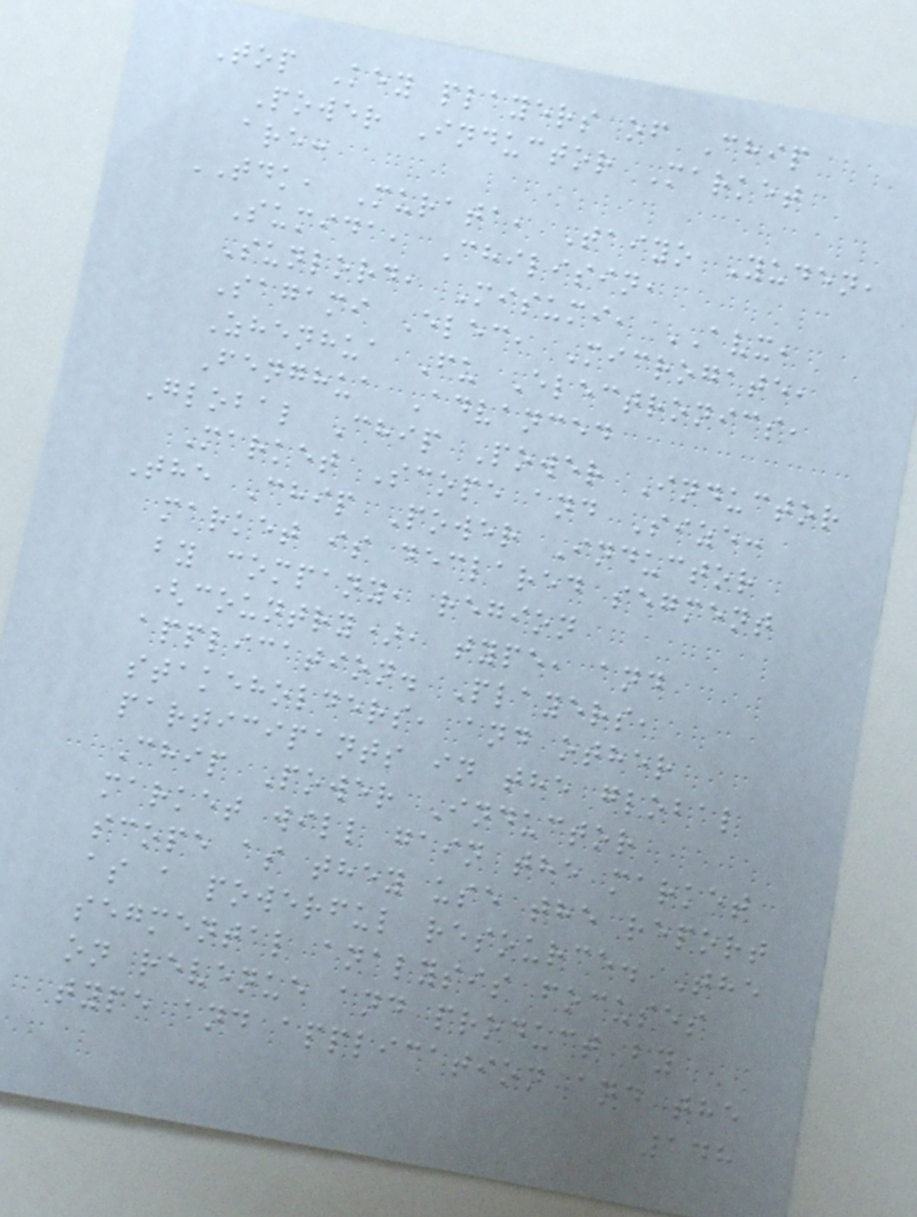Top Key players of Chip
Power Inductor Market
are:
TDK, Murata, Taiyo Yuden,
Sumida, Chilisin,
Sunlord, Misumi, AVX,
Sagami Elec, Microgate,
Zhenhua Fu Electronics,
Fenghua Advanced
Global Chip Power Inductor
Market Scope and Size:
The Chip Power Inductor
market is declared segment
by company, region
(country), type, and
application. Players,
stakeholders, and other
participants in the global
Chip Power Inductor
market will gain the market
scope as they use the report
as a powerful resource. The
segmental analysis focuses
on revenue and product by
type and application and the
148
